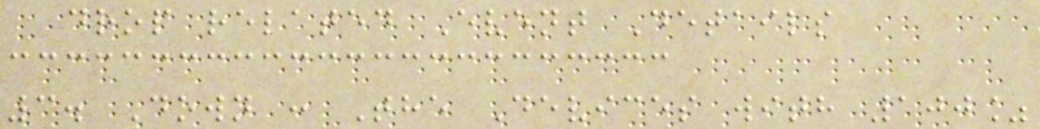drop related Event Details
3. Down : The Devices with 100%
